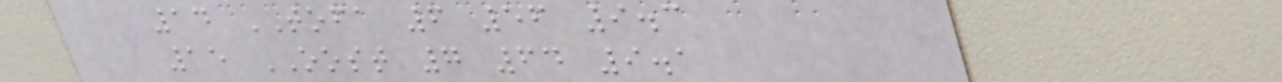14 TOFA 6 56 9.3
15 OOST 7 64 9.1
